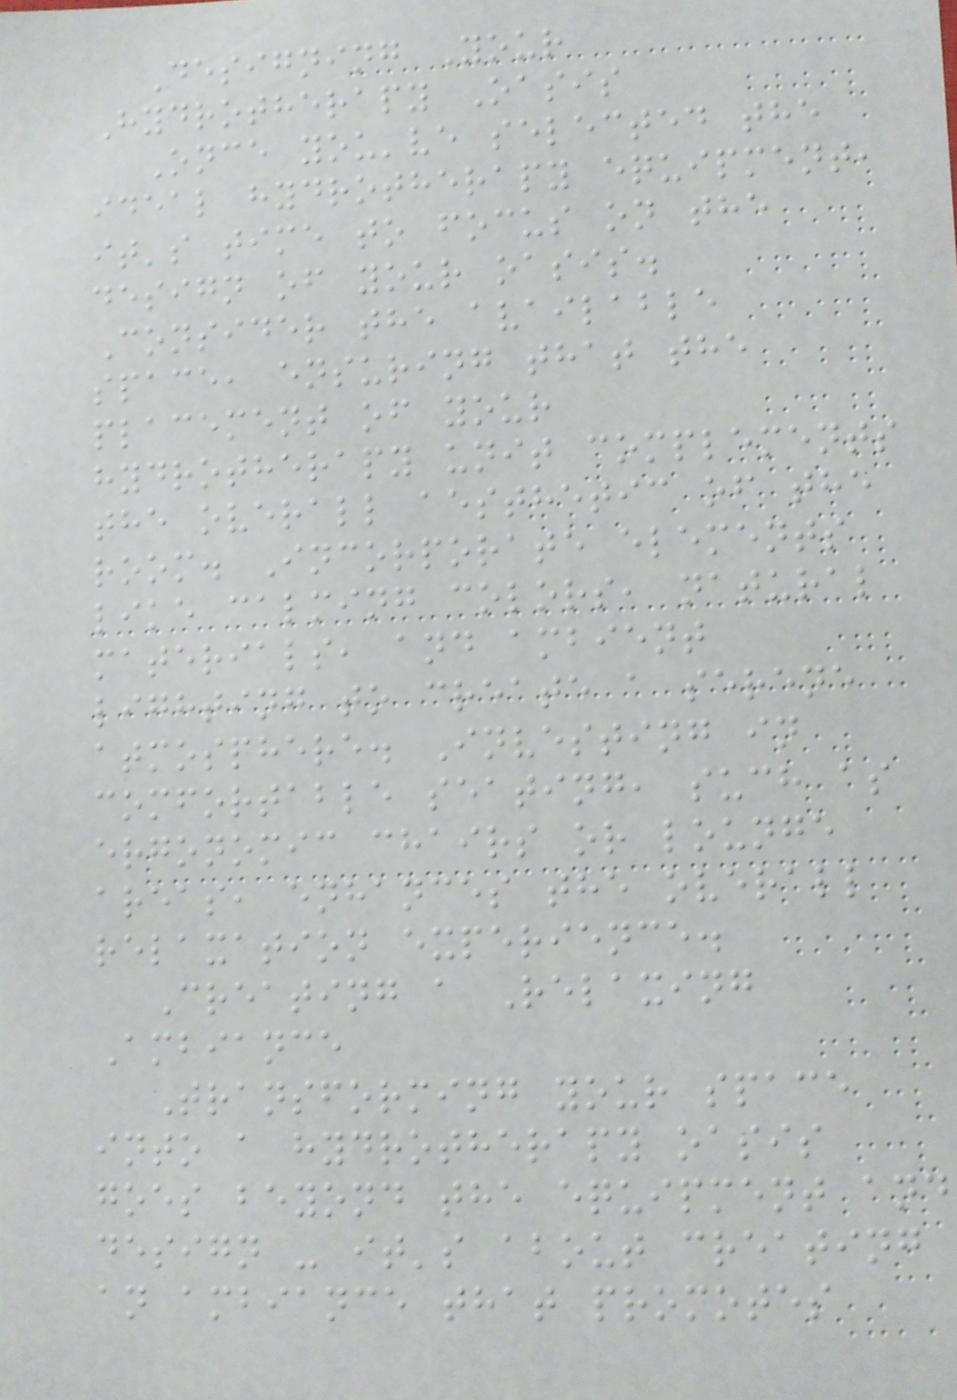Designing Your
Hydrotherapy Oasis
Once you've selected the
ideal hydrotherapy equipment,
it's time to focus on the
design of your oasis.
Consider the available
space, ensuring that the
placement of your
hydrotherapy unit complements
the overall aesthetic of the
room. Incorporate elements
like calming colors, natural
materials, and ambient
lighting to create a serene
atmosphere. Investing in
comfortable seating, such as
ergonomic chairs or lounge
areas, enhances the overall
relaxation experience.
Creating a Relaxing
Ambiance
Transforming your space
into a hydrotherapy oasis
goes beyond the equipment and
design - it's about creating
an ambiance that promotes
